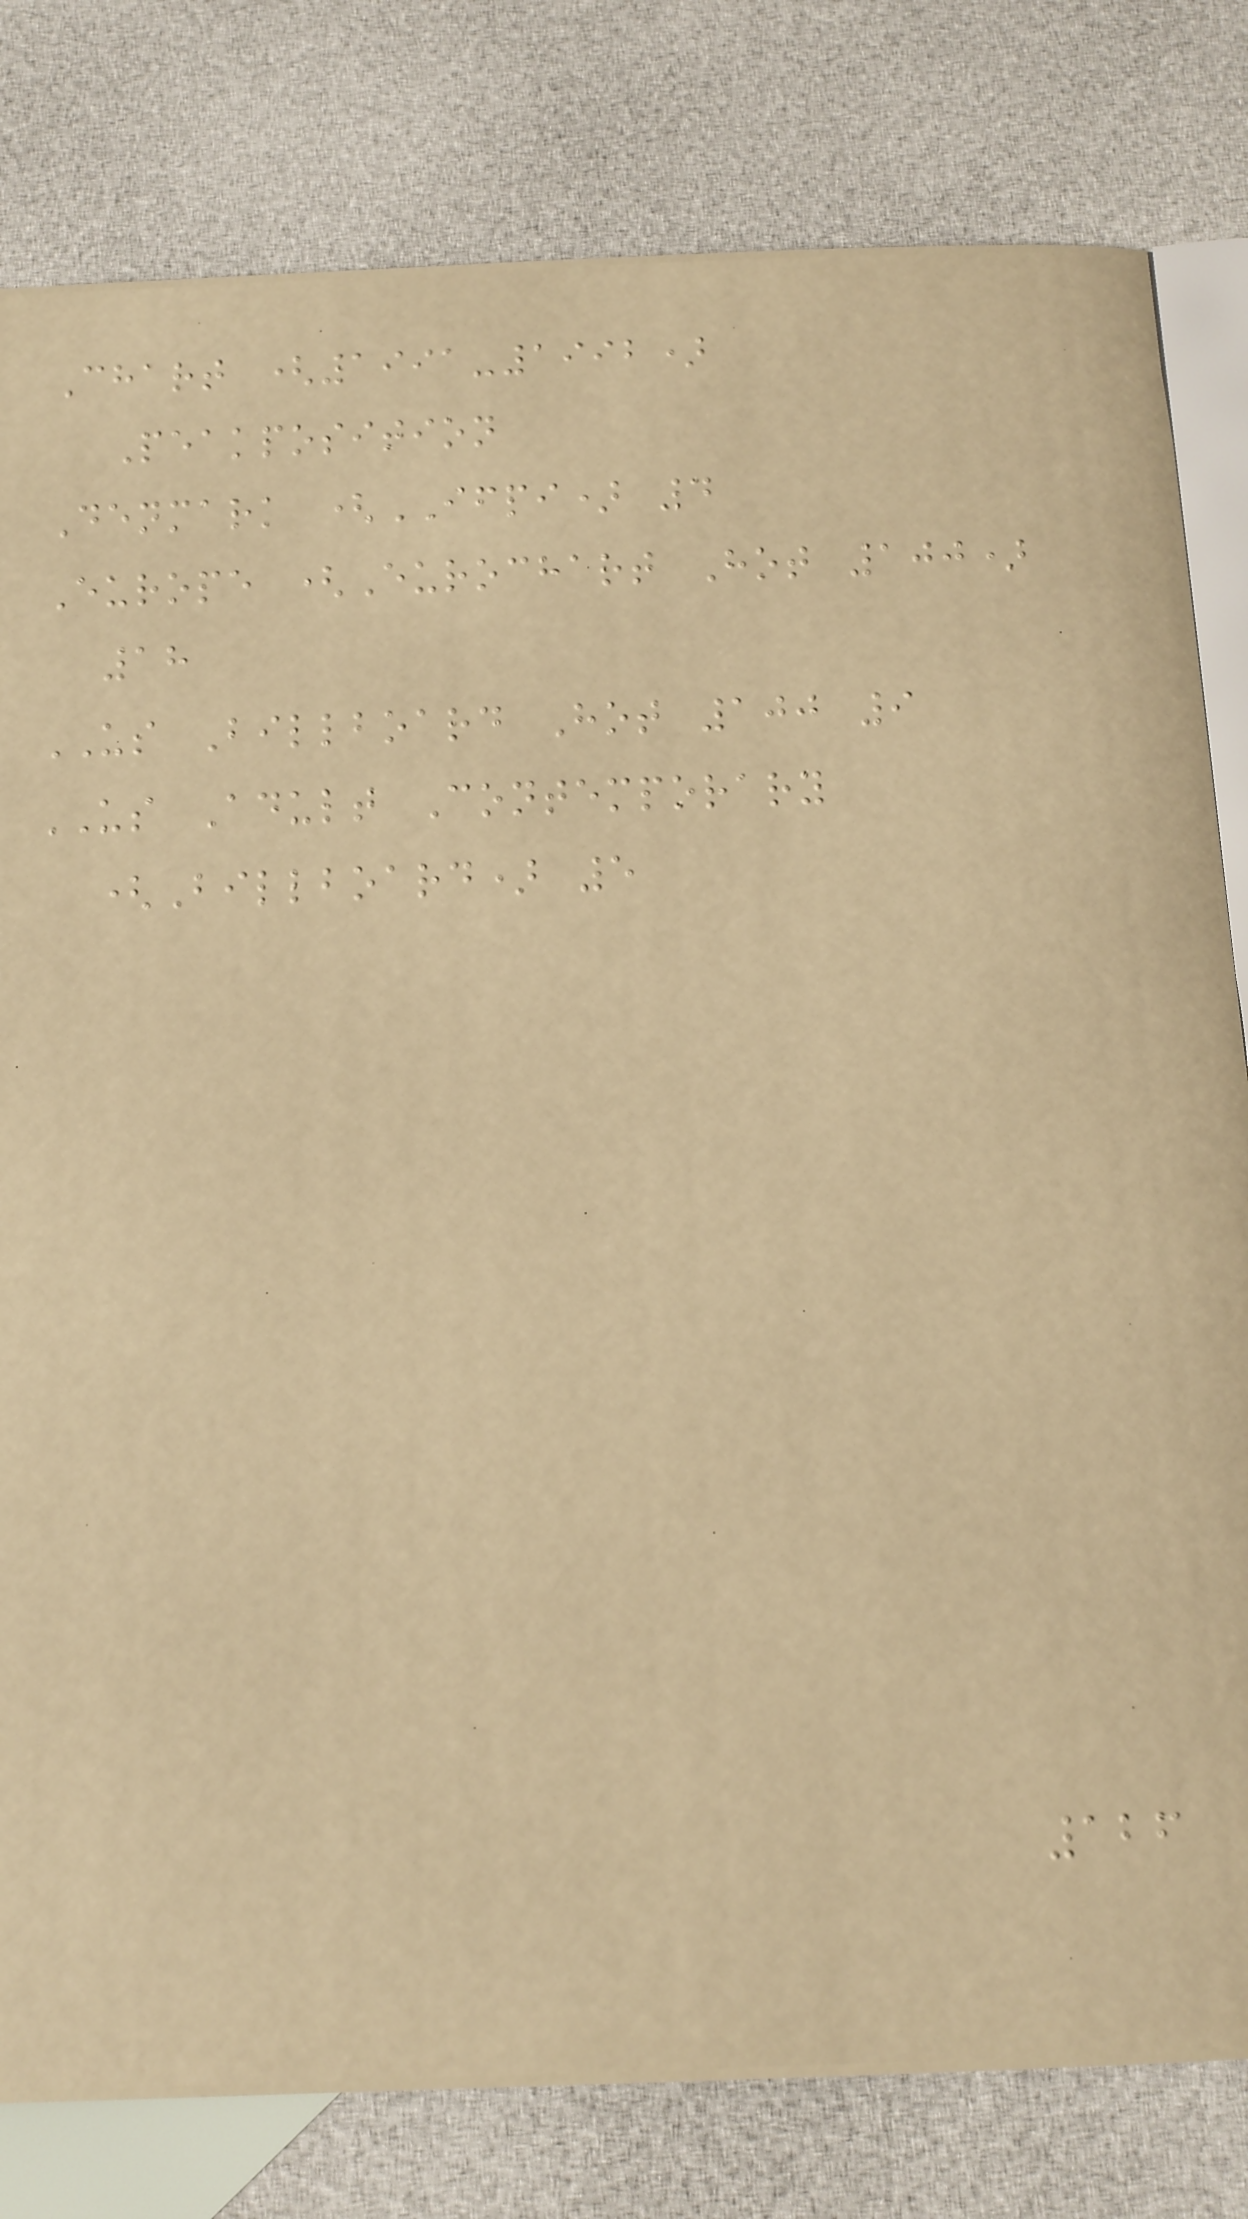Chart (1991-1992)
Peakposition
Denmark (IFPI) 4
Europe (Eurochart Hot 100)
18
US Billboard Hot 100 9
US Adult Contemporary
(Billboard) 5
126
